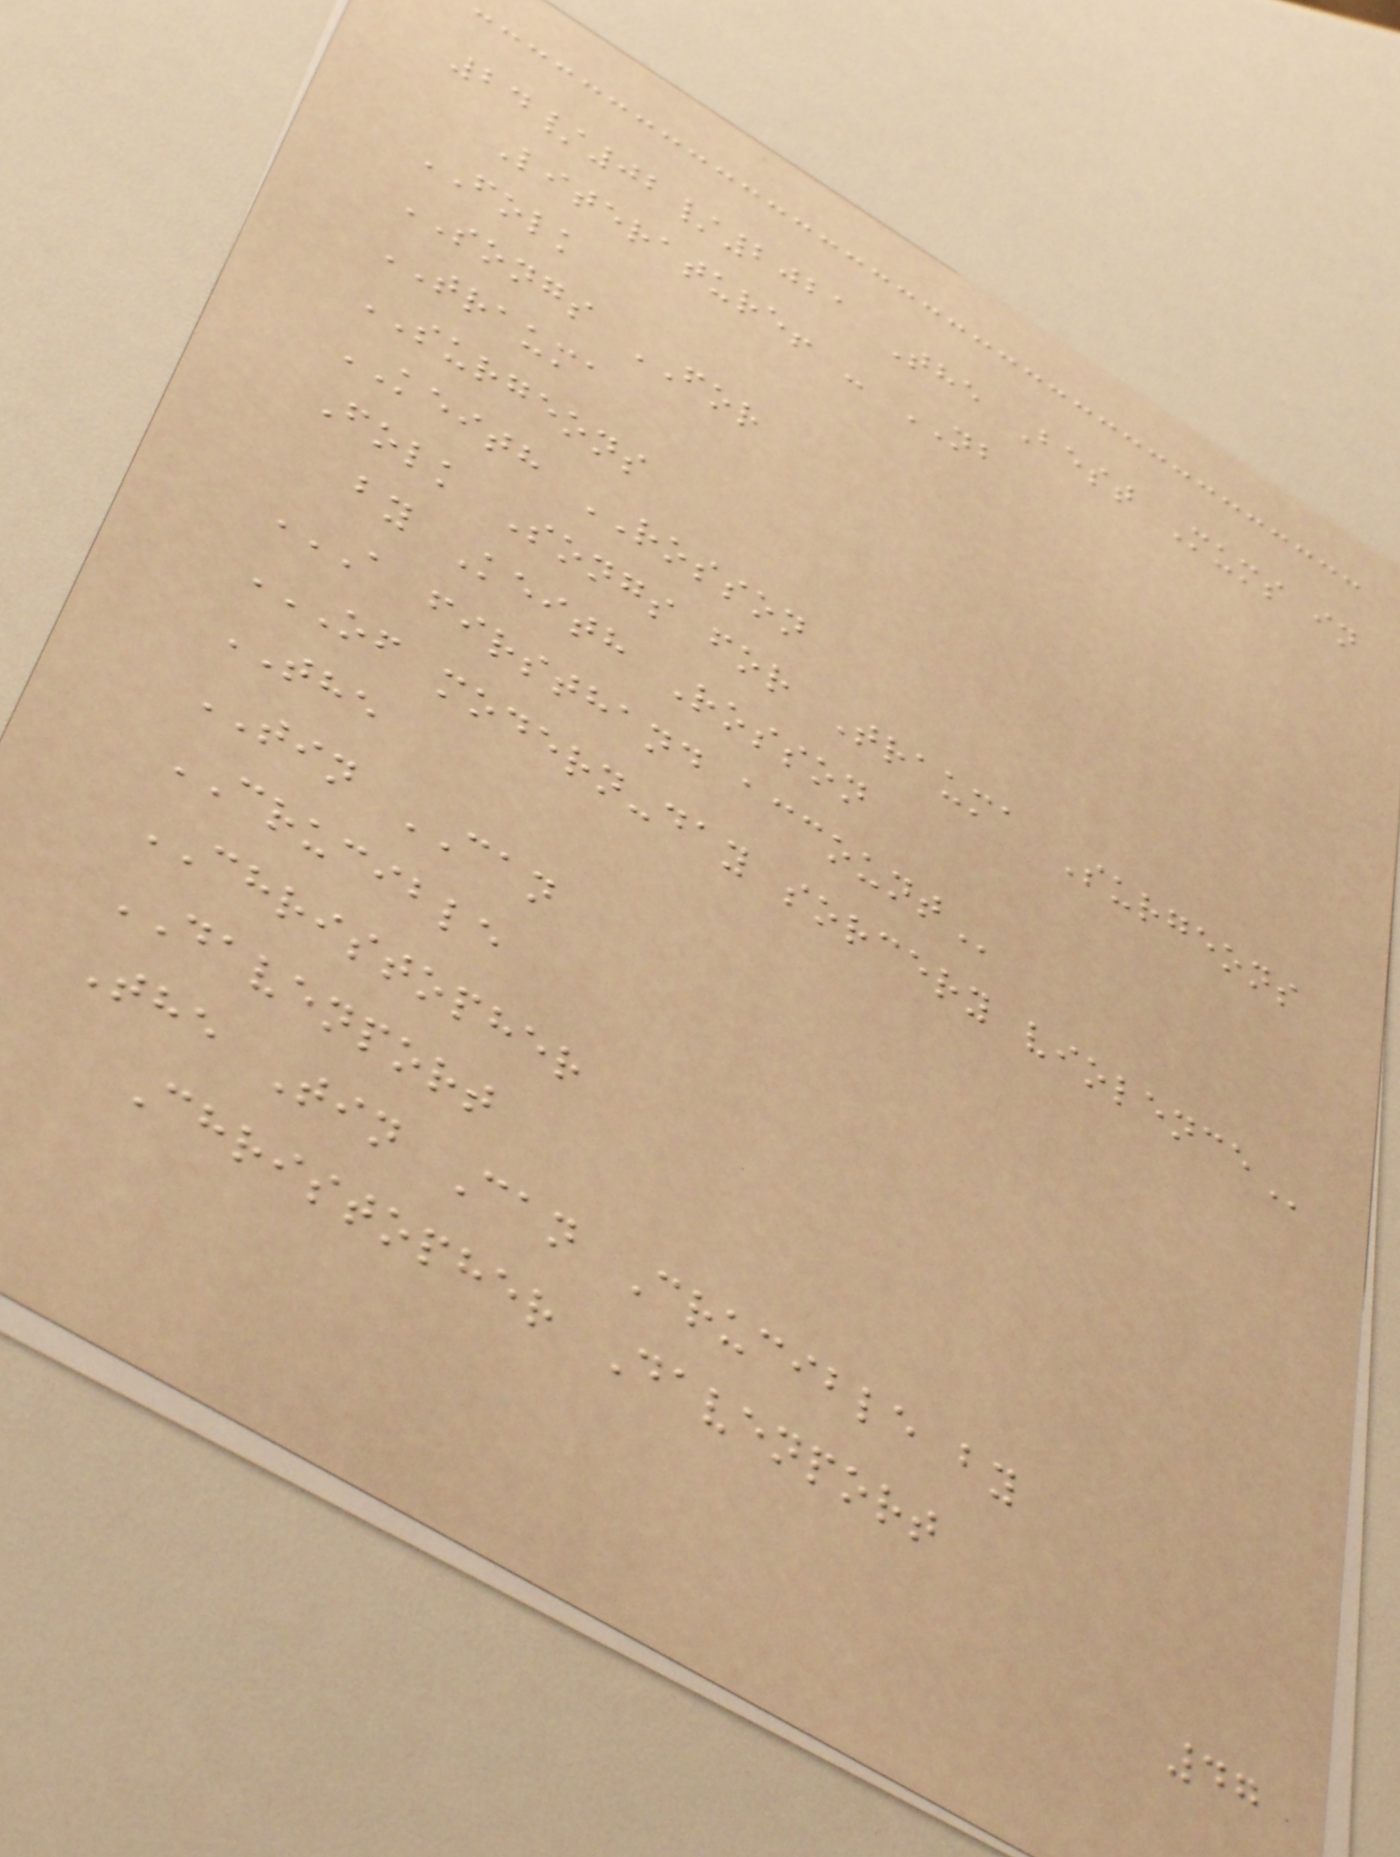24/02/2021 The Best Mums in
Literature! - NB
FOLK
SONGS FOR
TRAUMA
SURGEONS
KEITH ROSSON
Folk Songs for Trauma Surgeons
by Keith Rosson
A FIRSTHAND ACCOUNT
OF MODERN-DAY SORCERY VIOLENCE
THE
TIN CAN
CRUCIBLE
CHRISTOPHER
DAVENPORT
The Tin Can Crucible by
Christopher Davenport
47
